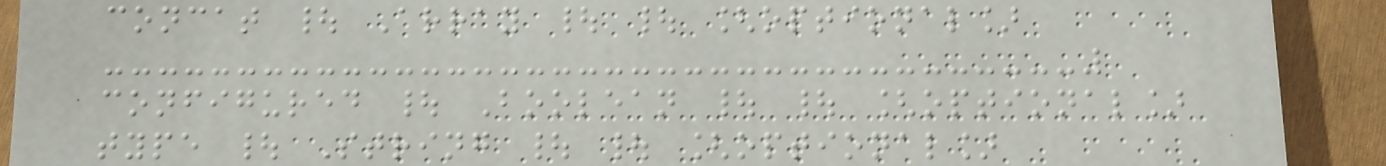concat | Array | | [optional]
configured | Boolean | | [optional]
type | String | | [optional]
